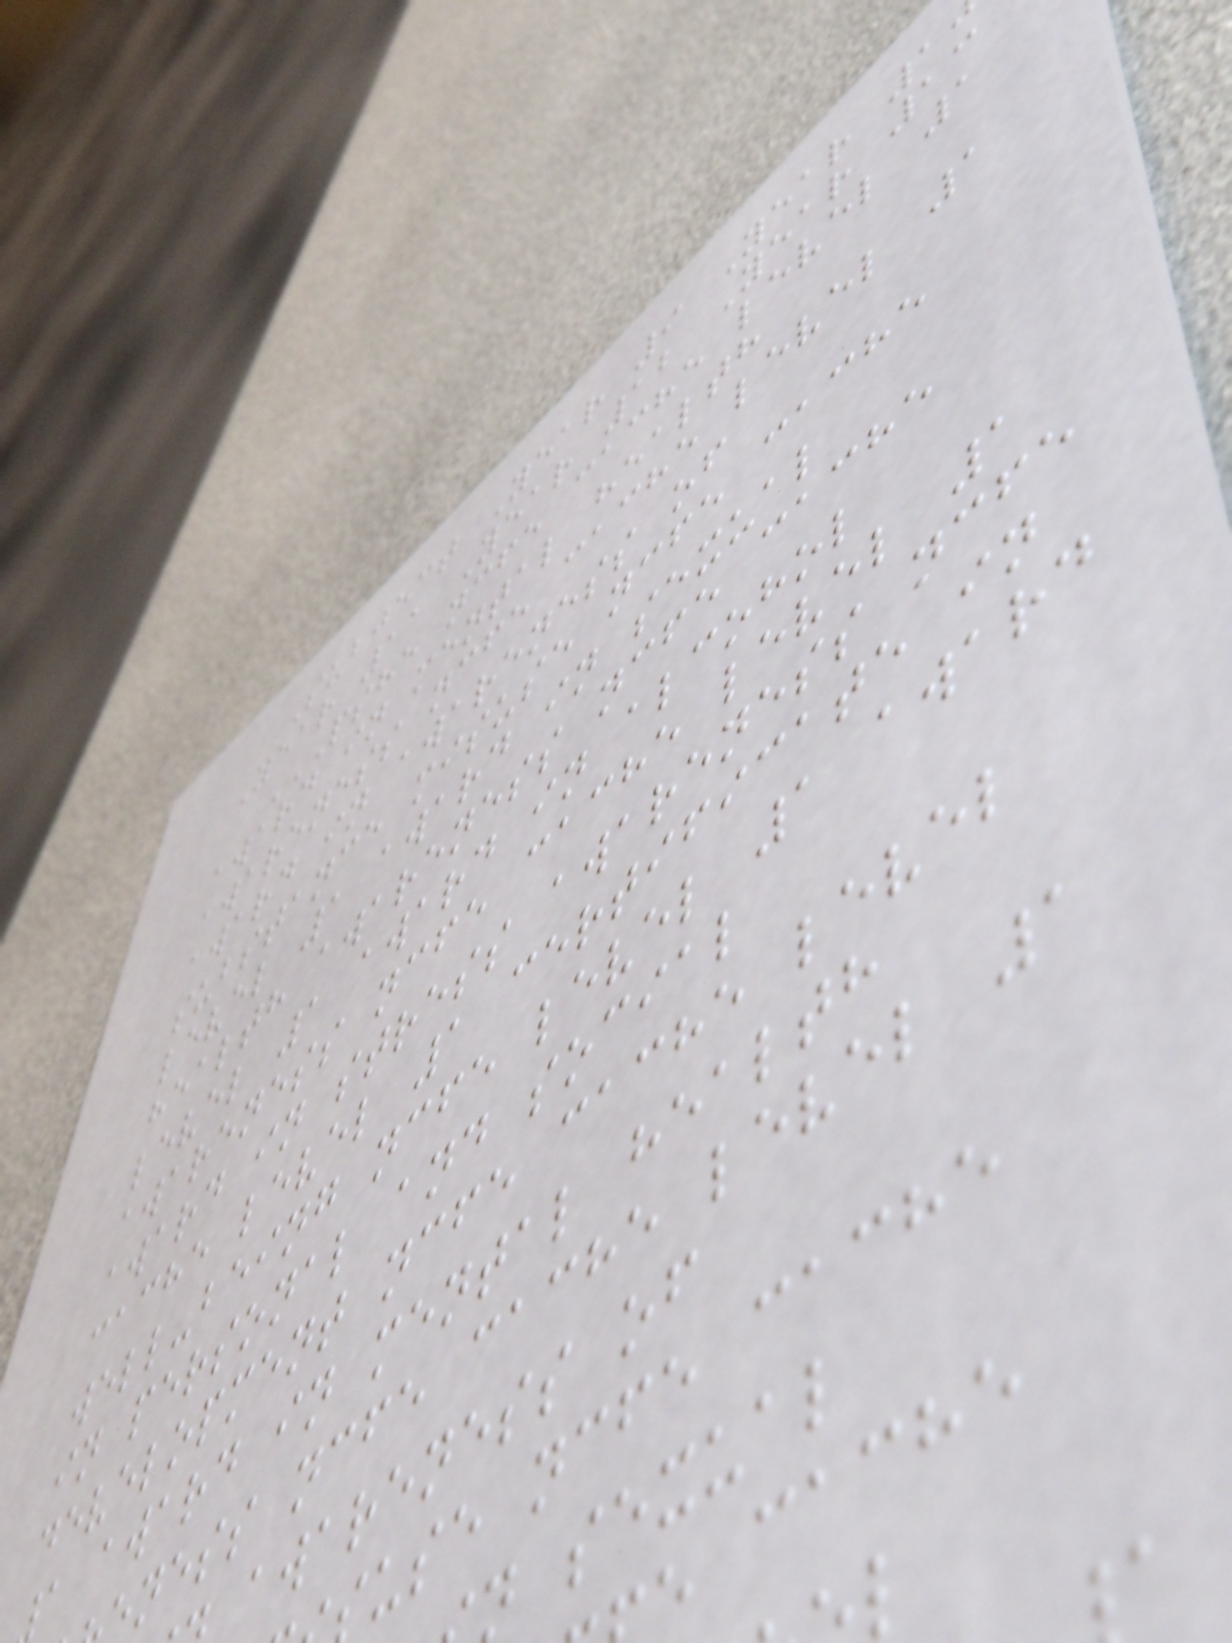Subject Year 9 Year 1
Year 11 Year 12 Year 13
PSHE NCFE CACHE LEVEL 1
award in mental health
awareness ncfe cache level 1
award in awareness of
substance misuse ncfe cache
level 1 award in sexual
health awareness ncfe cache
level 1 award in alcohol
awareness ncfe cache level 1
award in stress awareness ncfe
cache level 1 certificate in
well-being ncfe level 1 award
in personal and social
development ncfe cache level
a award in mental health
ness ncfe cache level 1
awareness of
use ncfe cache
sexual
e cache
